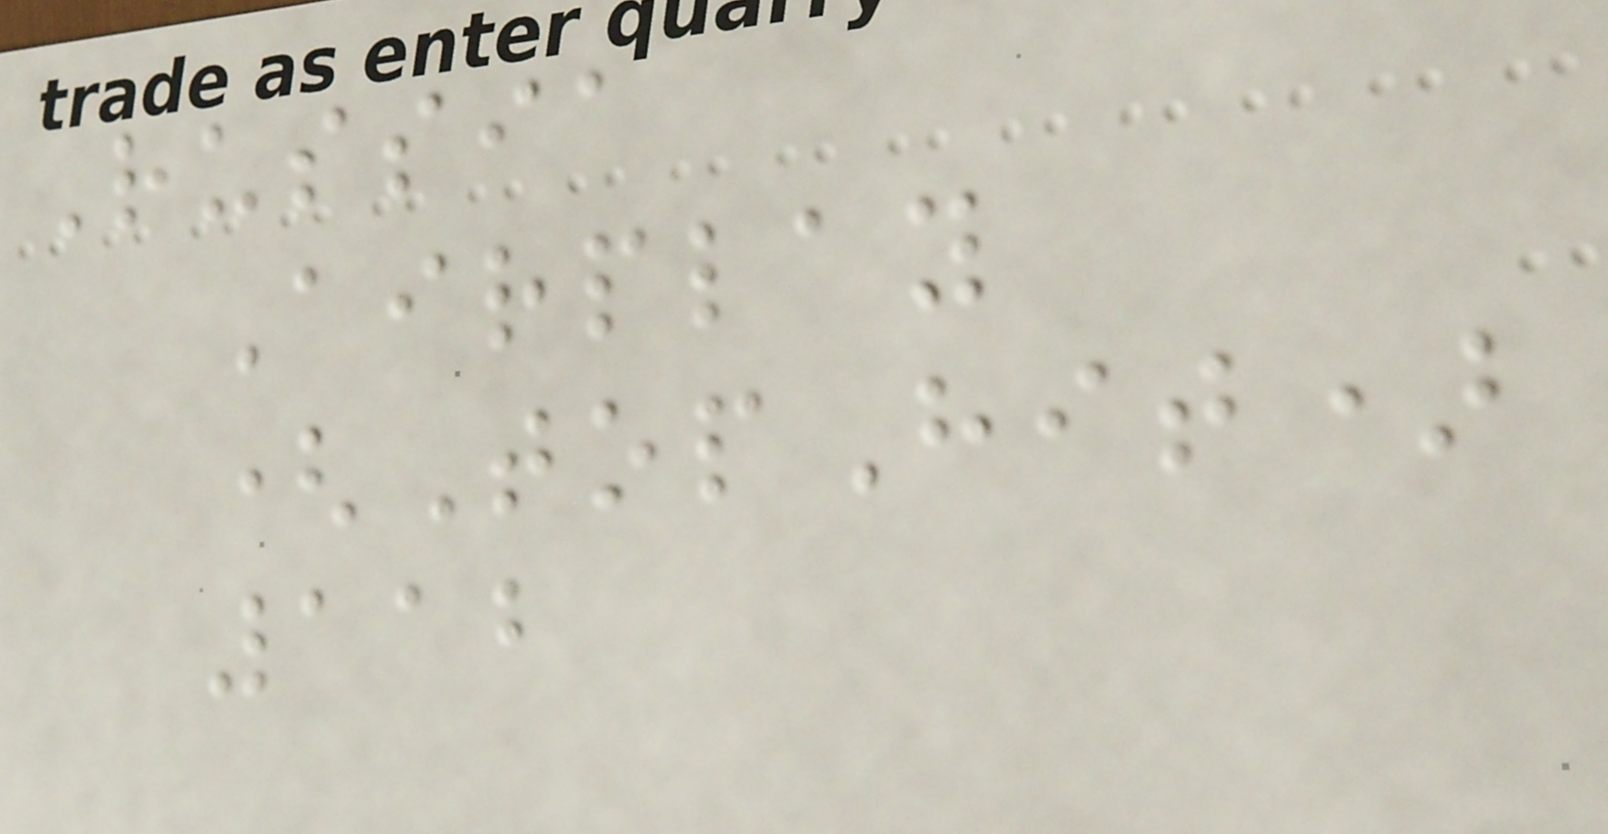Russia
Airplay
(TopHit)
112
